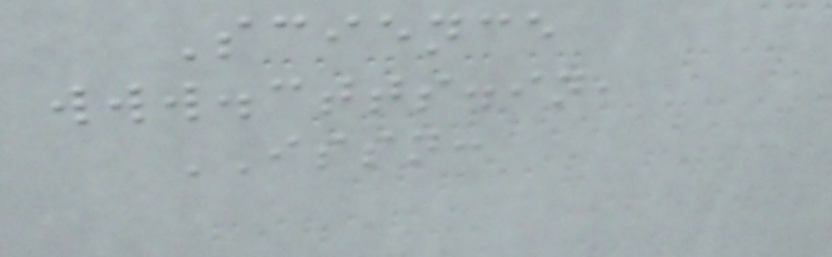Science
www.ctts.in,
ISSN:
